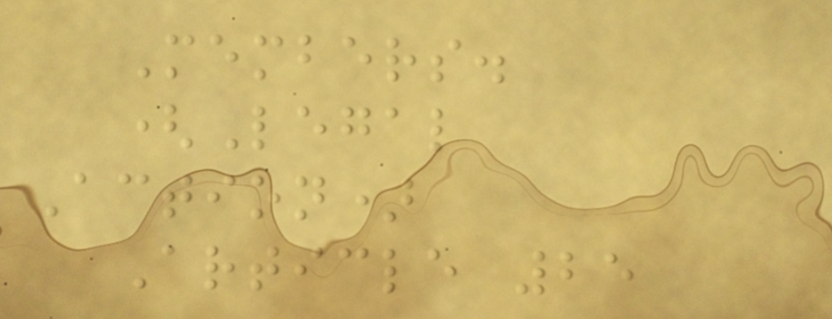Members.
(Legal
Action)
Article 25
